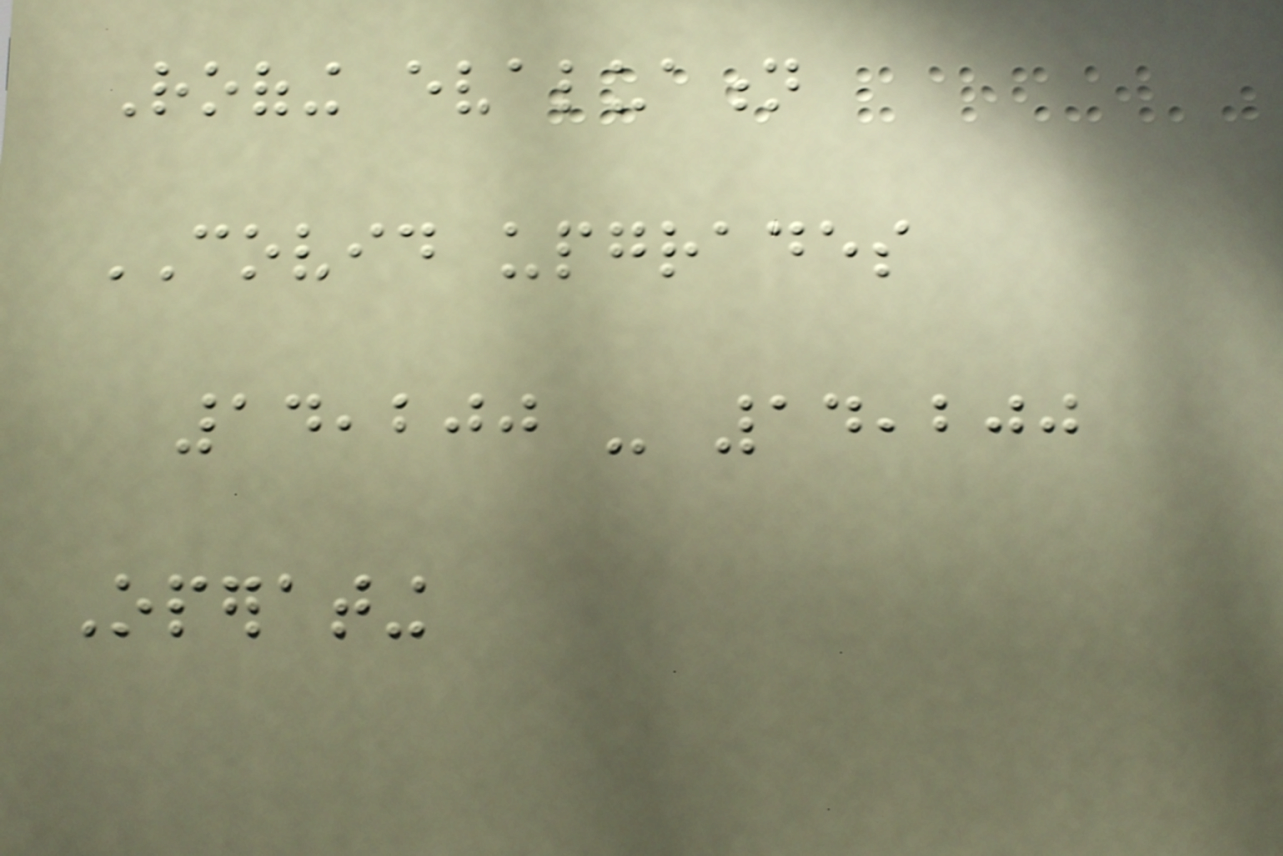Roofing evaluation
COVID upgrades
14,200 - 14,200
Operating
